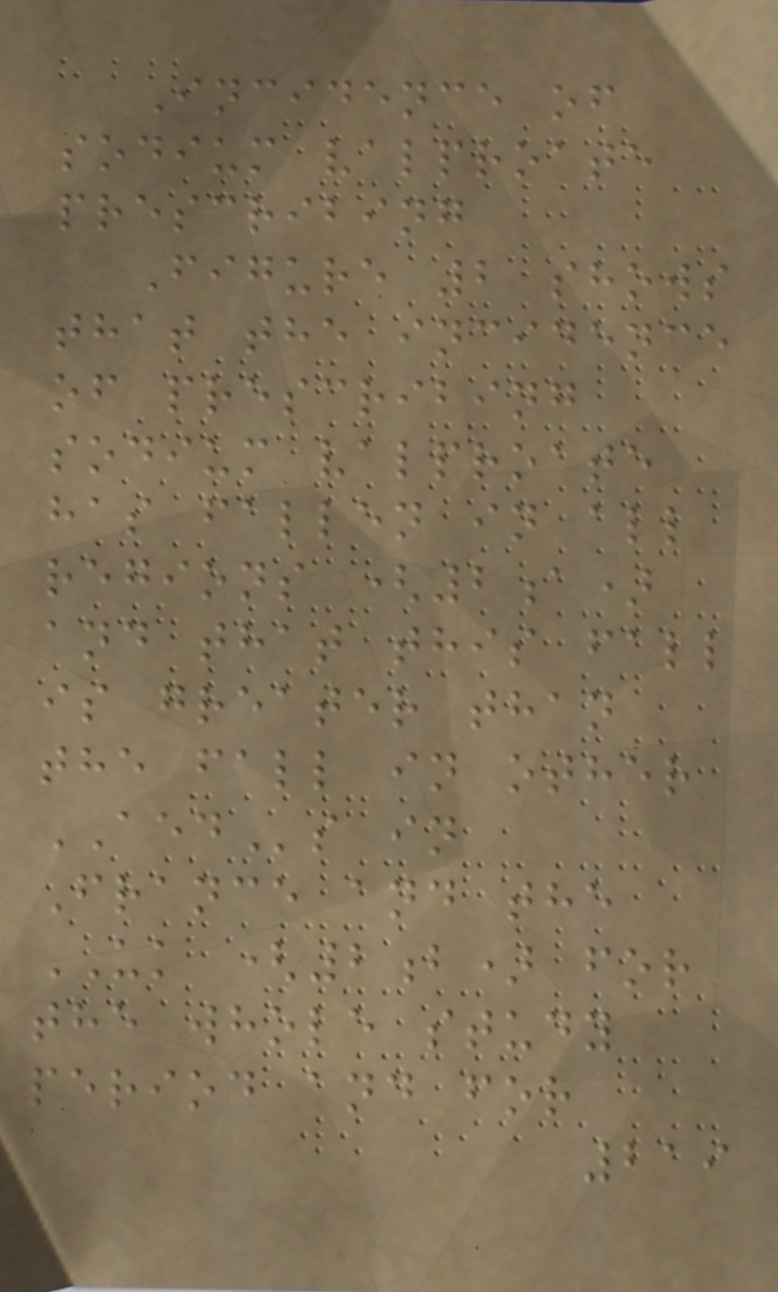Incidence of
sodium valproate
prescribing
Figure 2 shows
that the incidence
of prescribing
sodium valproate
has fallen in all
regions (2a)
and that this fall
is greater than
the fall in other
AEDs in
France and the
UK (2b) for
the whole study
period and for
219
